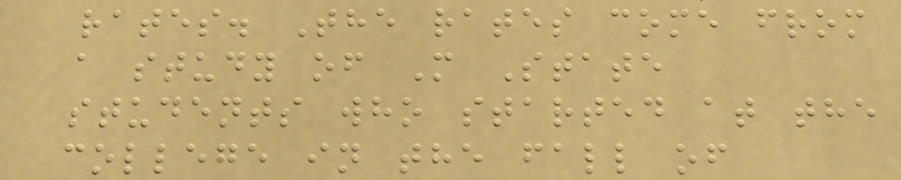rates. The rates come from
a study of M State
students who started at the
college in the fall of
